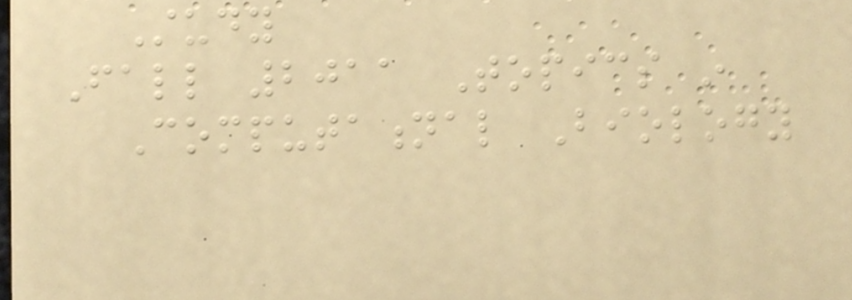Study
Fall 2011 Topics in
Computational Biology
